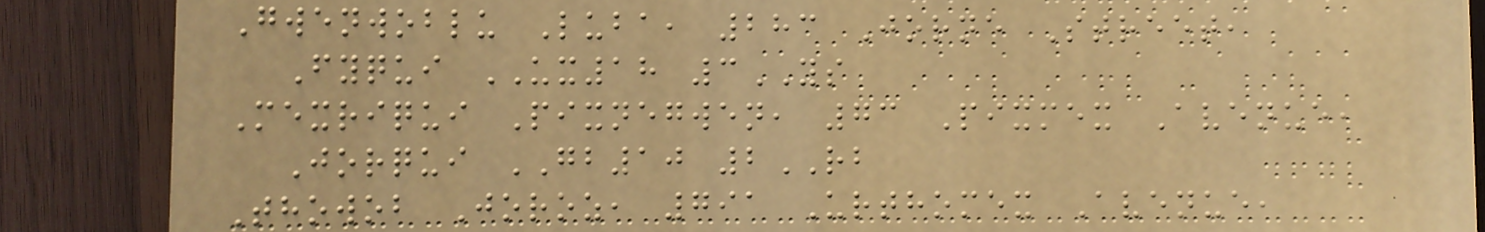Gwenwoblu Luba, 283 Jorne Street,
Fyqui UX18 3YS
Mexriqui Pixnegwen, 73 Pixmex Avenue,
Jorqui GB10 2RB
Thowob Joroz, 791 Urthomex Avenue,
